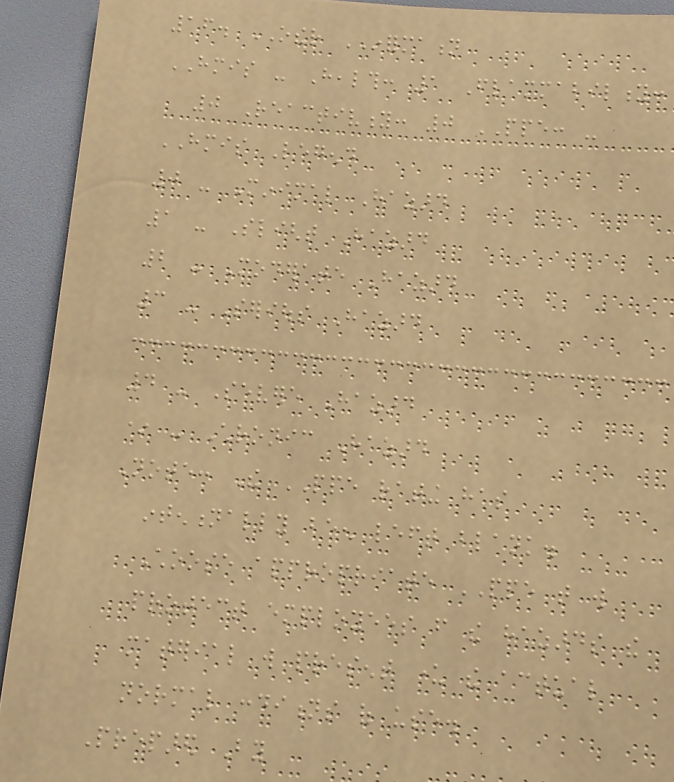16. OTHER INFORMATION
HMIS - Health: 1 Flammability:
0 Reactivity: 0 PPE: -
HMIS Legend
0 - Minimal Hazard
1 - Slight Hazard
2 - Moderate Hazard
3 - Serious Hazard
4 - Severe Hazard
* - Chronic Hazard
Note: The PPE rating has
intentionally been left blank.
Choose appropriate PPE that will
protect employees from the hazards the
material will present under the actual
normal conditions of use.
Prepared By
